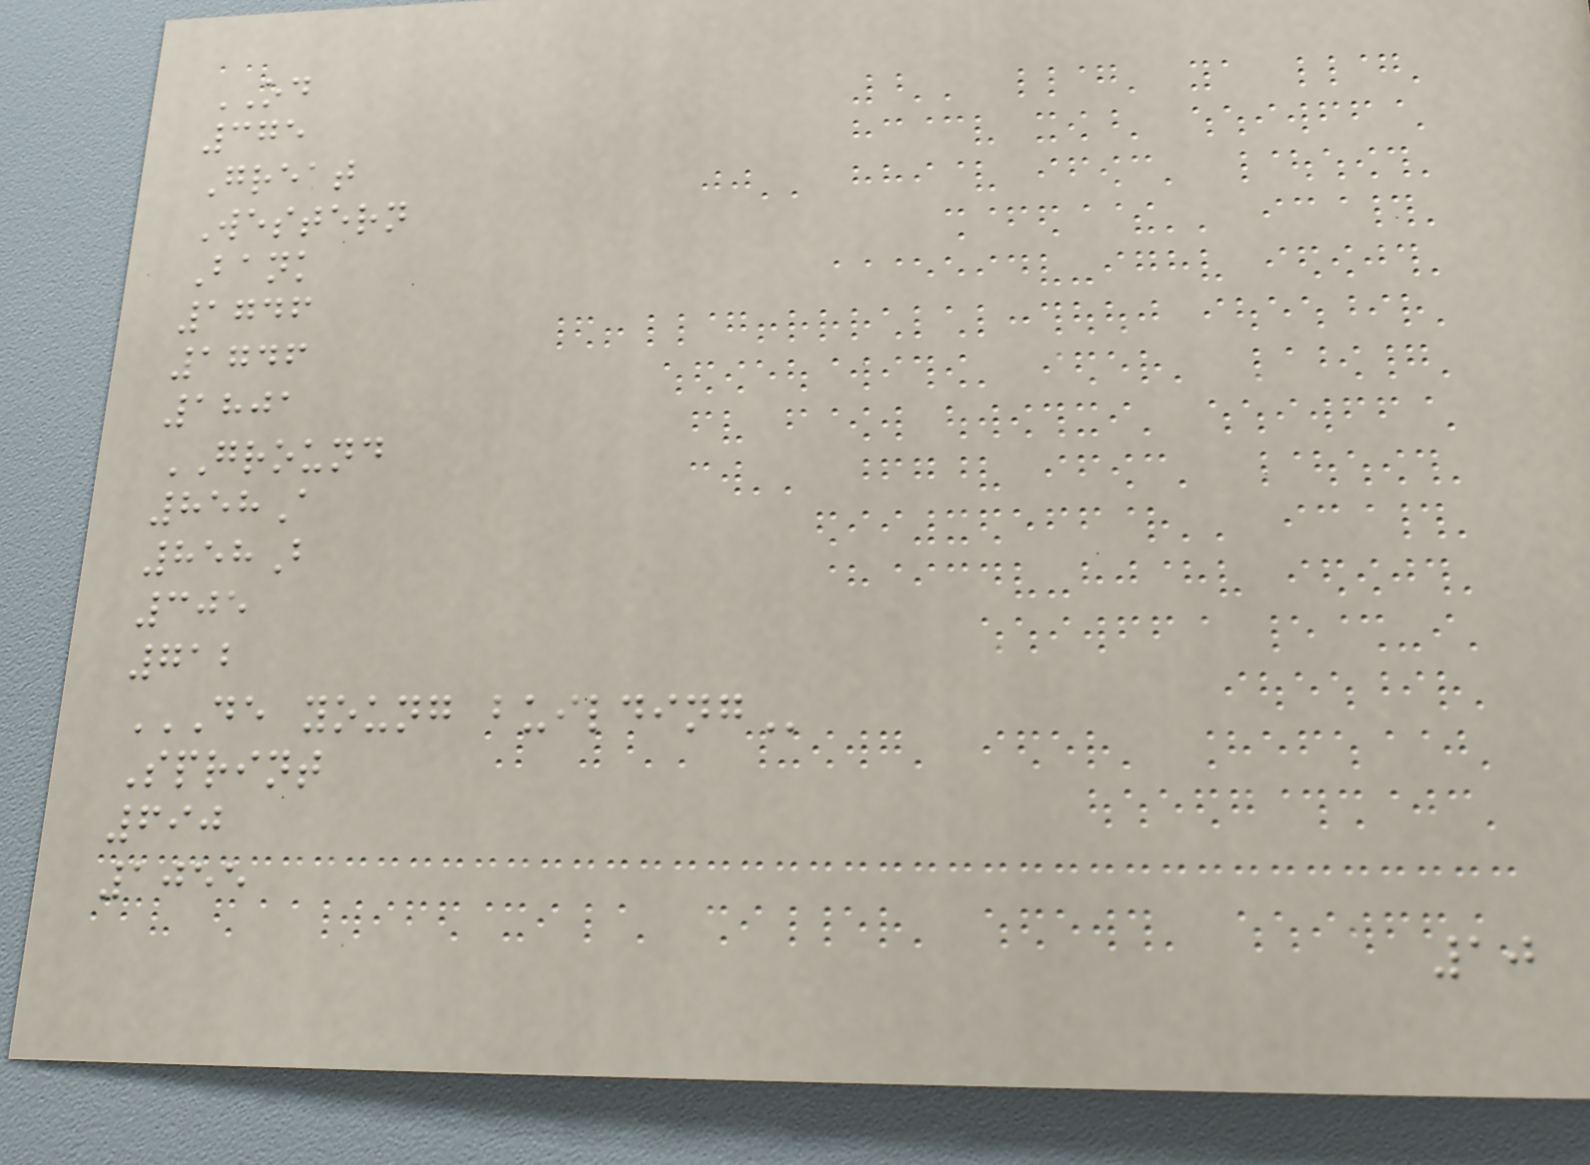OD
375
Great
Western
Bank
1746
1746
1801
GROUND
858A
858B
305
712
DE YOUNG BUILDING
Sprint
690
1055
10
